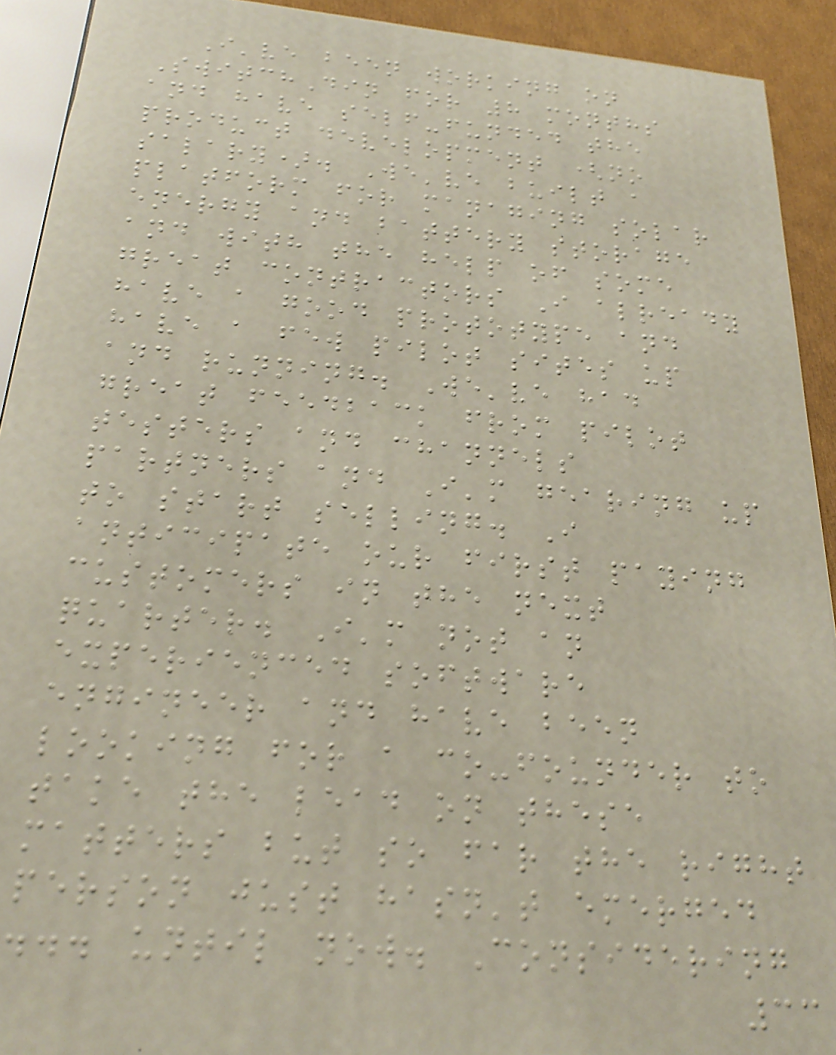I've been working on
SwitchDin for 8 months
and have self-funded the
product development (no
salary). We've built a
platform for managing solar
energy and battery storage
and with the help of some
great contractors I already
have a good prototype and
have a few pilot sites up
and running. We've had
great feedback from pilot
testers and channels
partners and I'm gearing up
to start selling. I
anticipate our first paying
customers in the next
quarter. I'm not an
experienced software
engineer and have been
looking for a co-founder to
take the lead on these
matters but so far the right
person just hasn't emerged
... until now. Considering
33
